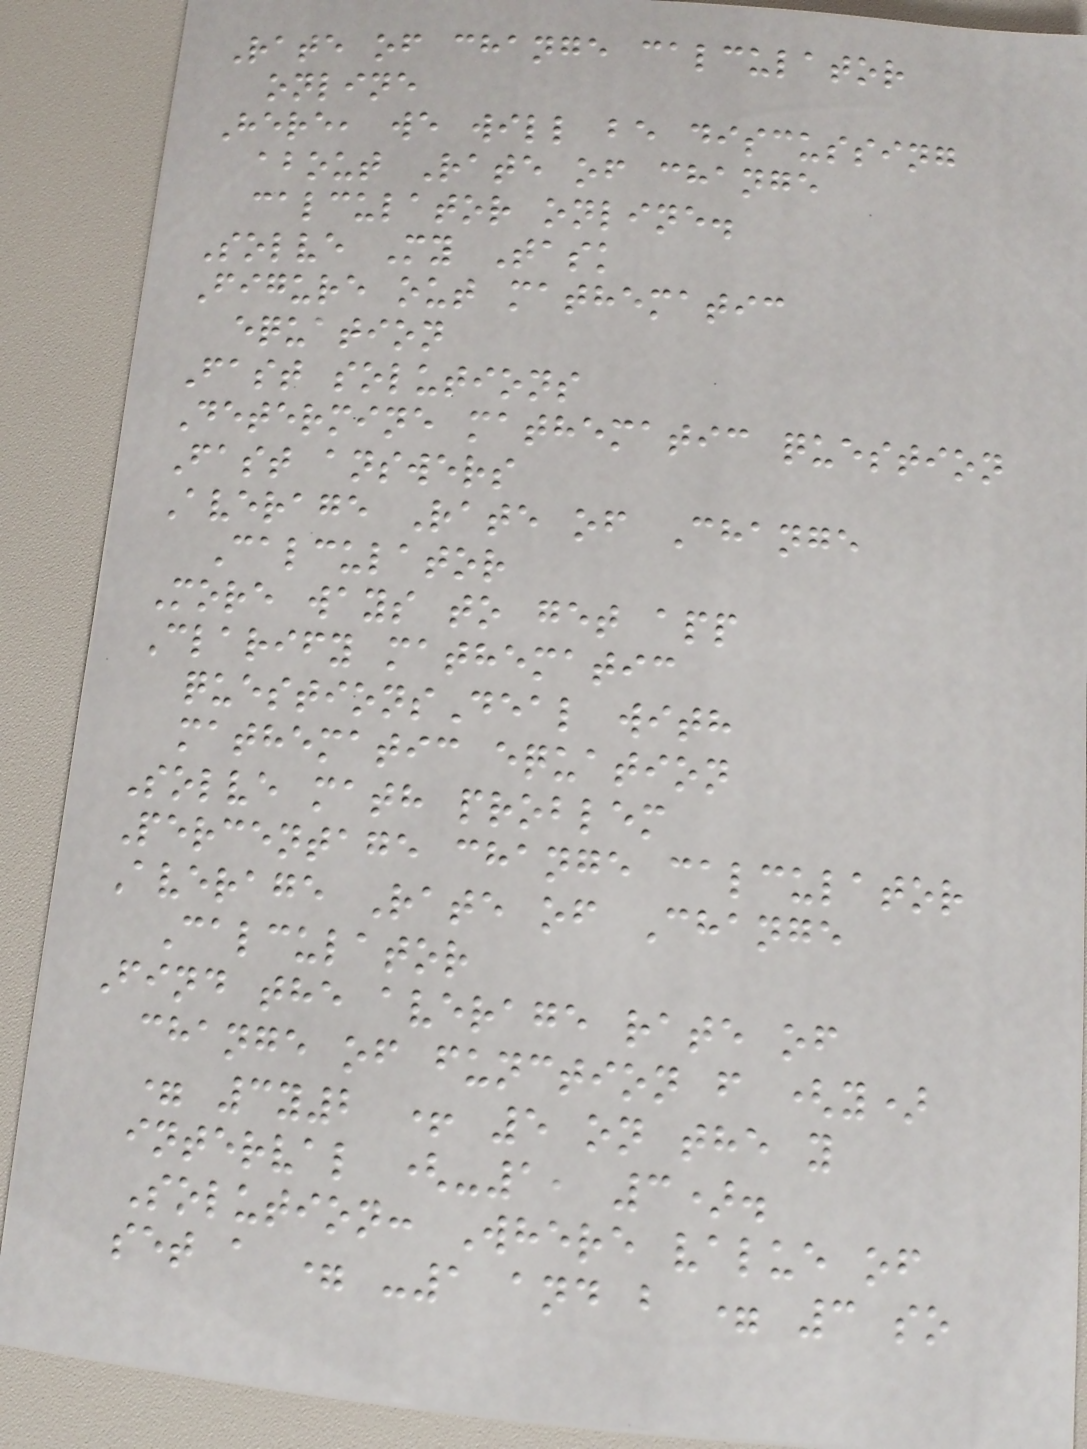Rate of change calculator
online
Here, we will be discussing
about Rate of change
calculator online.
Solve My Task
Figure out mathematic
equation
Fast solutions
Determine mathematic question
Fast answers
Average Rate of Change
Calculator
More ways to get app
Clarify mathematic
questionsDeal with
mathematic equation
Solve math problem
Percentage change calculator
Average Rate of Change
Calculator
Find the average rate of
change of function f (y)
= 3y2 + 5 on the y
interval (-1, 3).
Solution: Where value of
set a = -1 and b = 3 so
